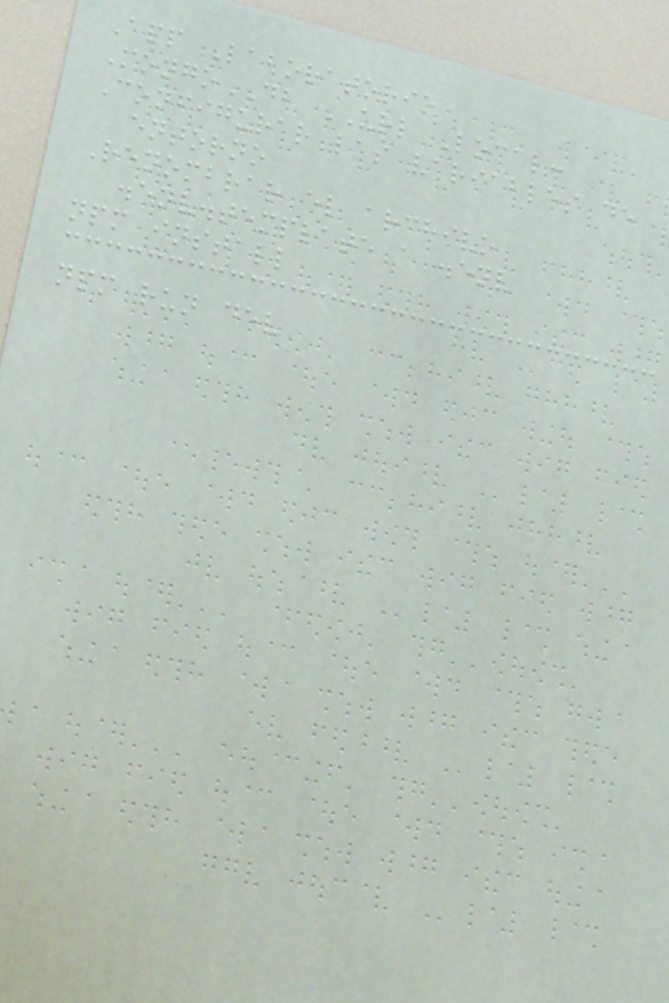App Laboratorio
MongoDB URL Local:
Configurar las variables de
entorno
Renombrar el archivo
.env.template a .env
npm install
npm run dev
